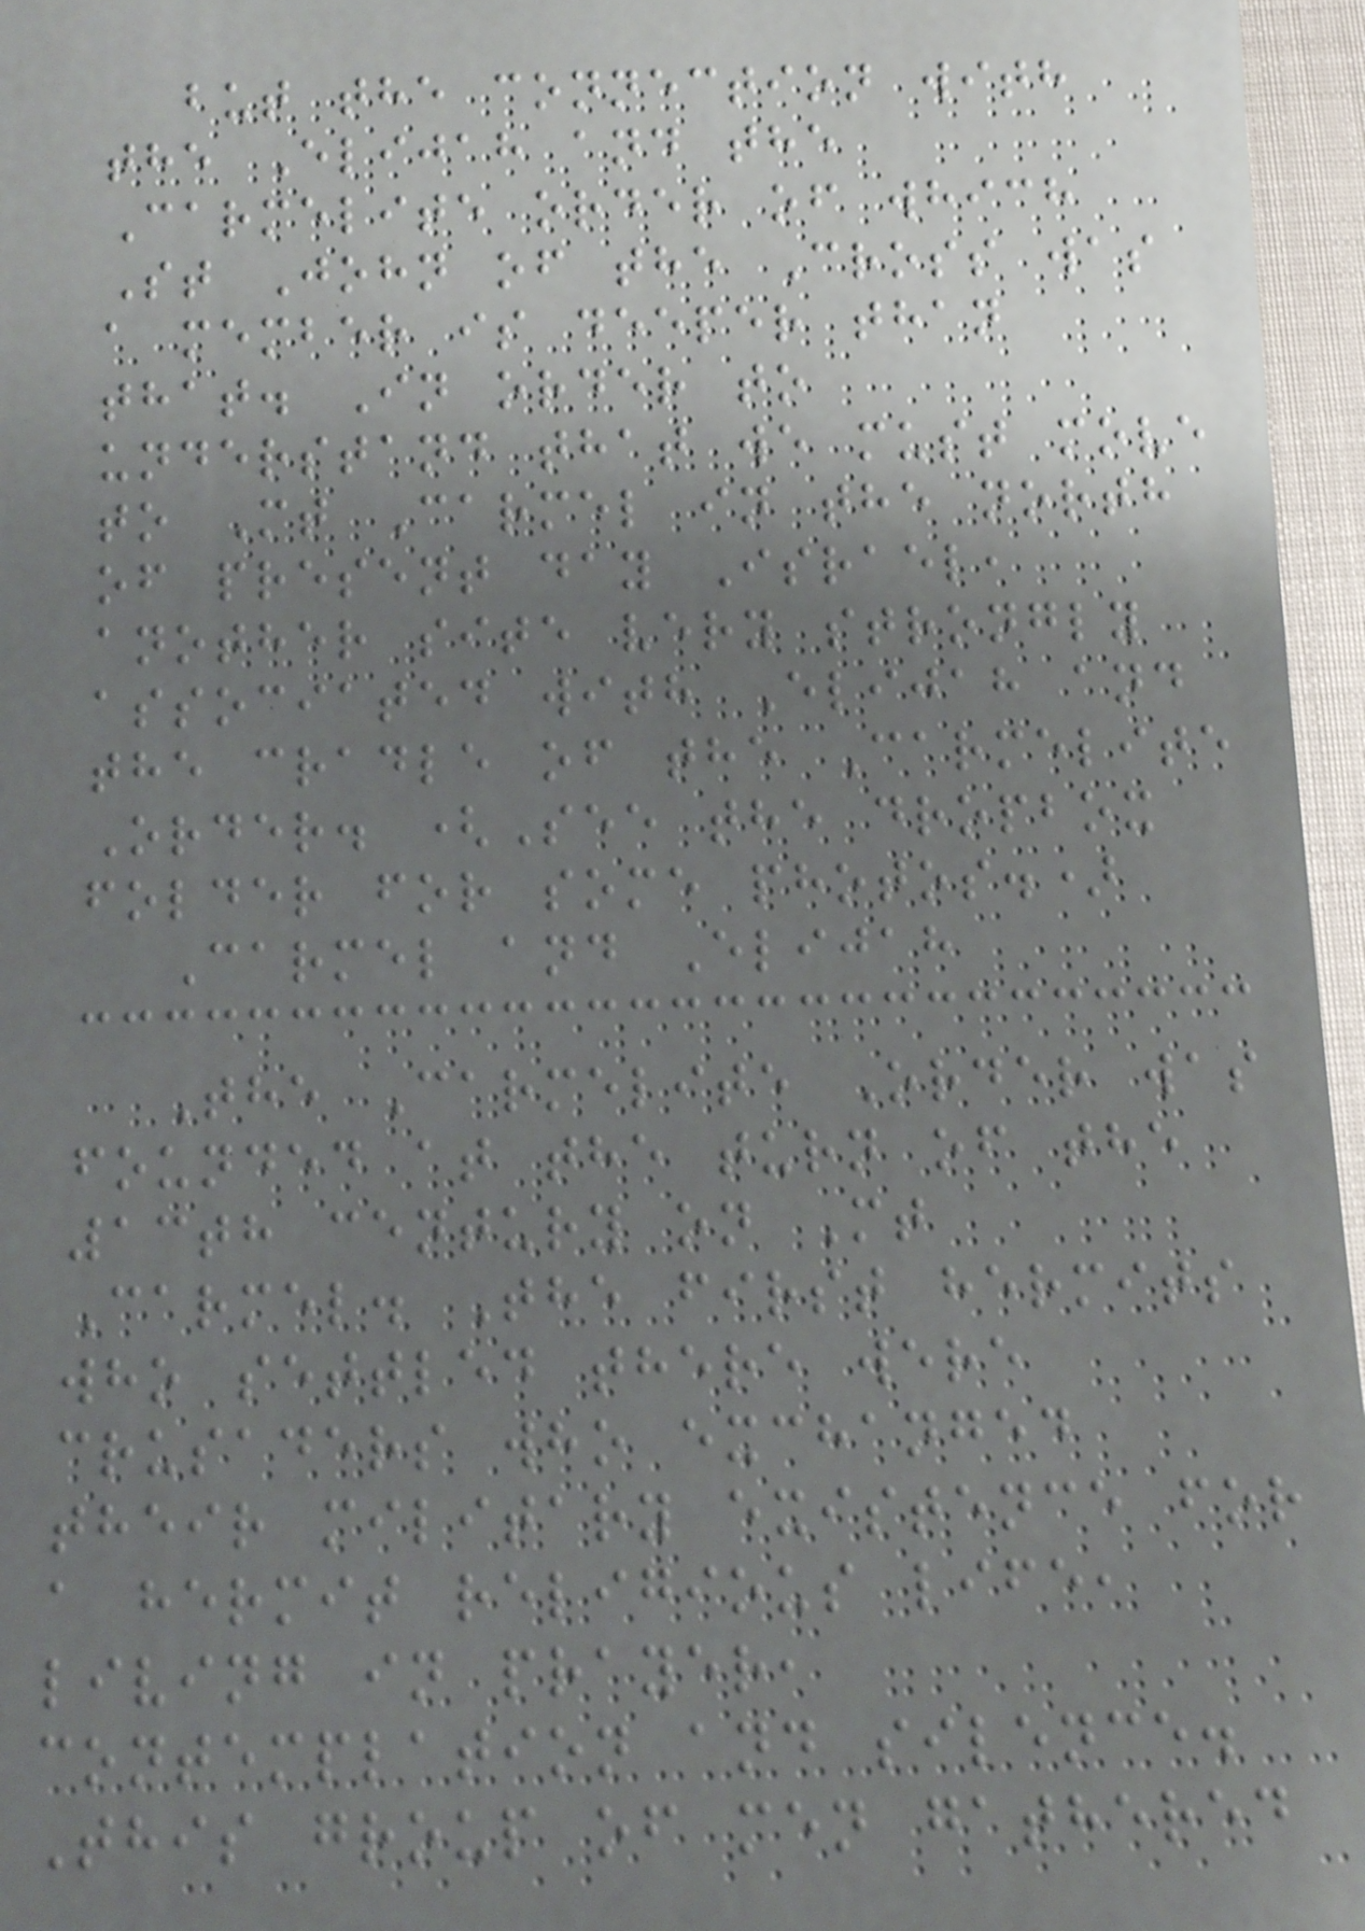but the connection with
the Elijah and the
Carmelite order of which
St John of the Cross was
a member is deeper than
that. In order to
understand that we must move
to Mt Carmel in the north
of present day Israel,
another site very strongly
associated with Elijah and
the cradle of the Carmelite
Order. (See the dropbox
folder for some photos.)
Carmel and Elijah
The Carmelite Order was
founded at the turn of the
13th century on Mt
Carmel. The first hermits
who settled there were
crusaders who exchanged
their military existence for
a hermit religious life,
living in prayer,
contemplation and silence.
This group of men gathered
